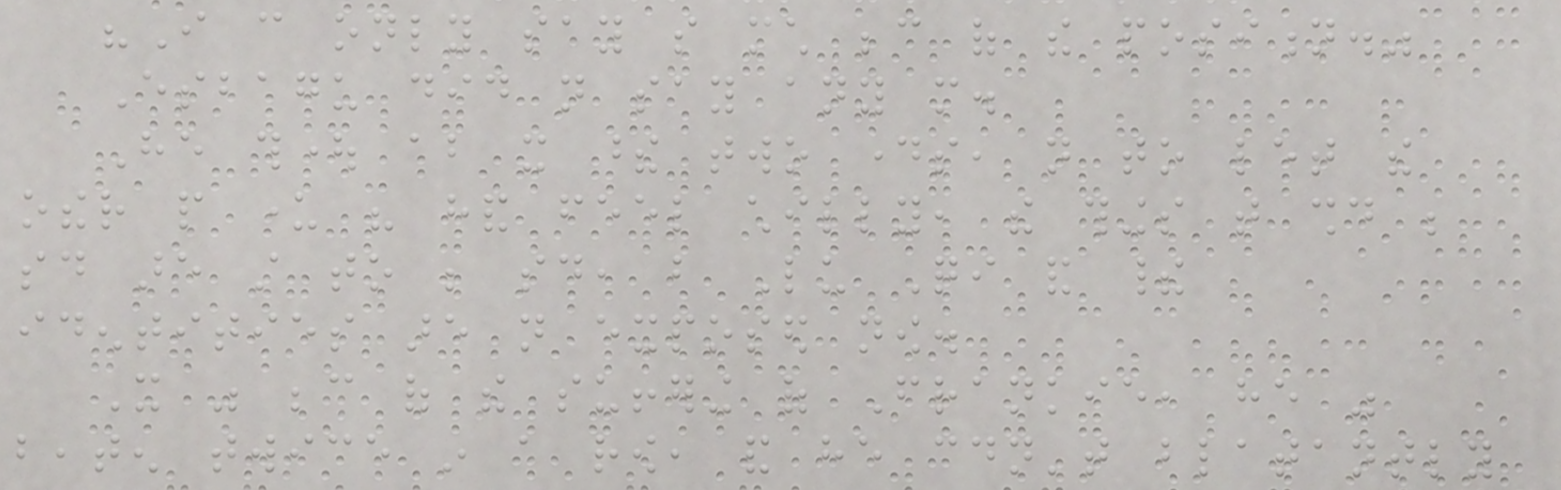"I can only say so much because of the position."
Esbagu did not say any more.
He thought about it these two days, not to let the
other people under his hand feel chilly, the things that should be
said are still to be said, but Lu Qi and their
identities are not exposed now.
It was because of the suffering of Frankie, he was
beaten twice in a row, and he couldn't blatantly
